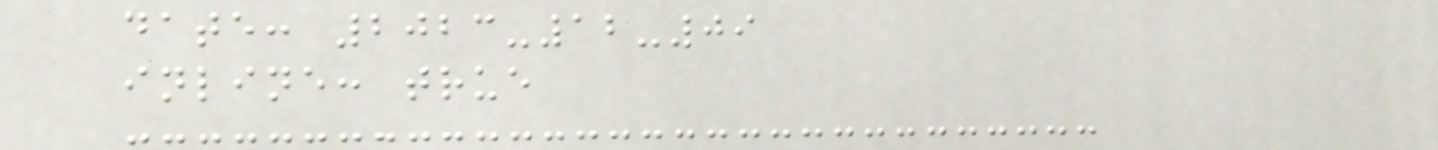date: 2023-12-09
inline: true
